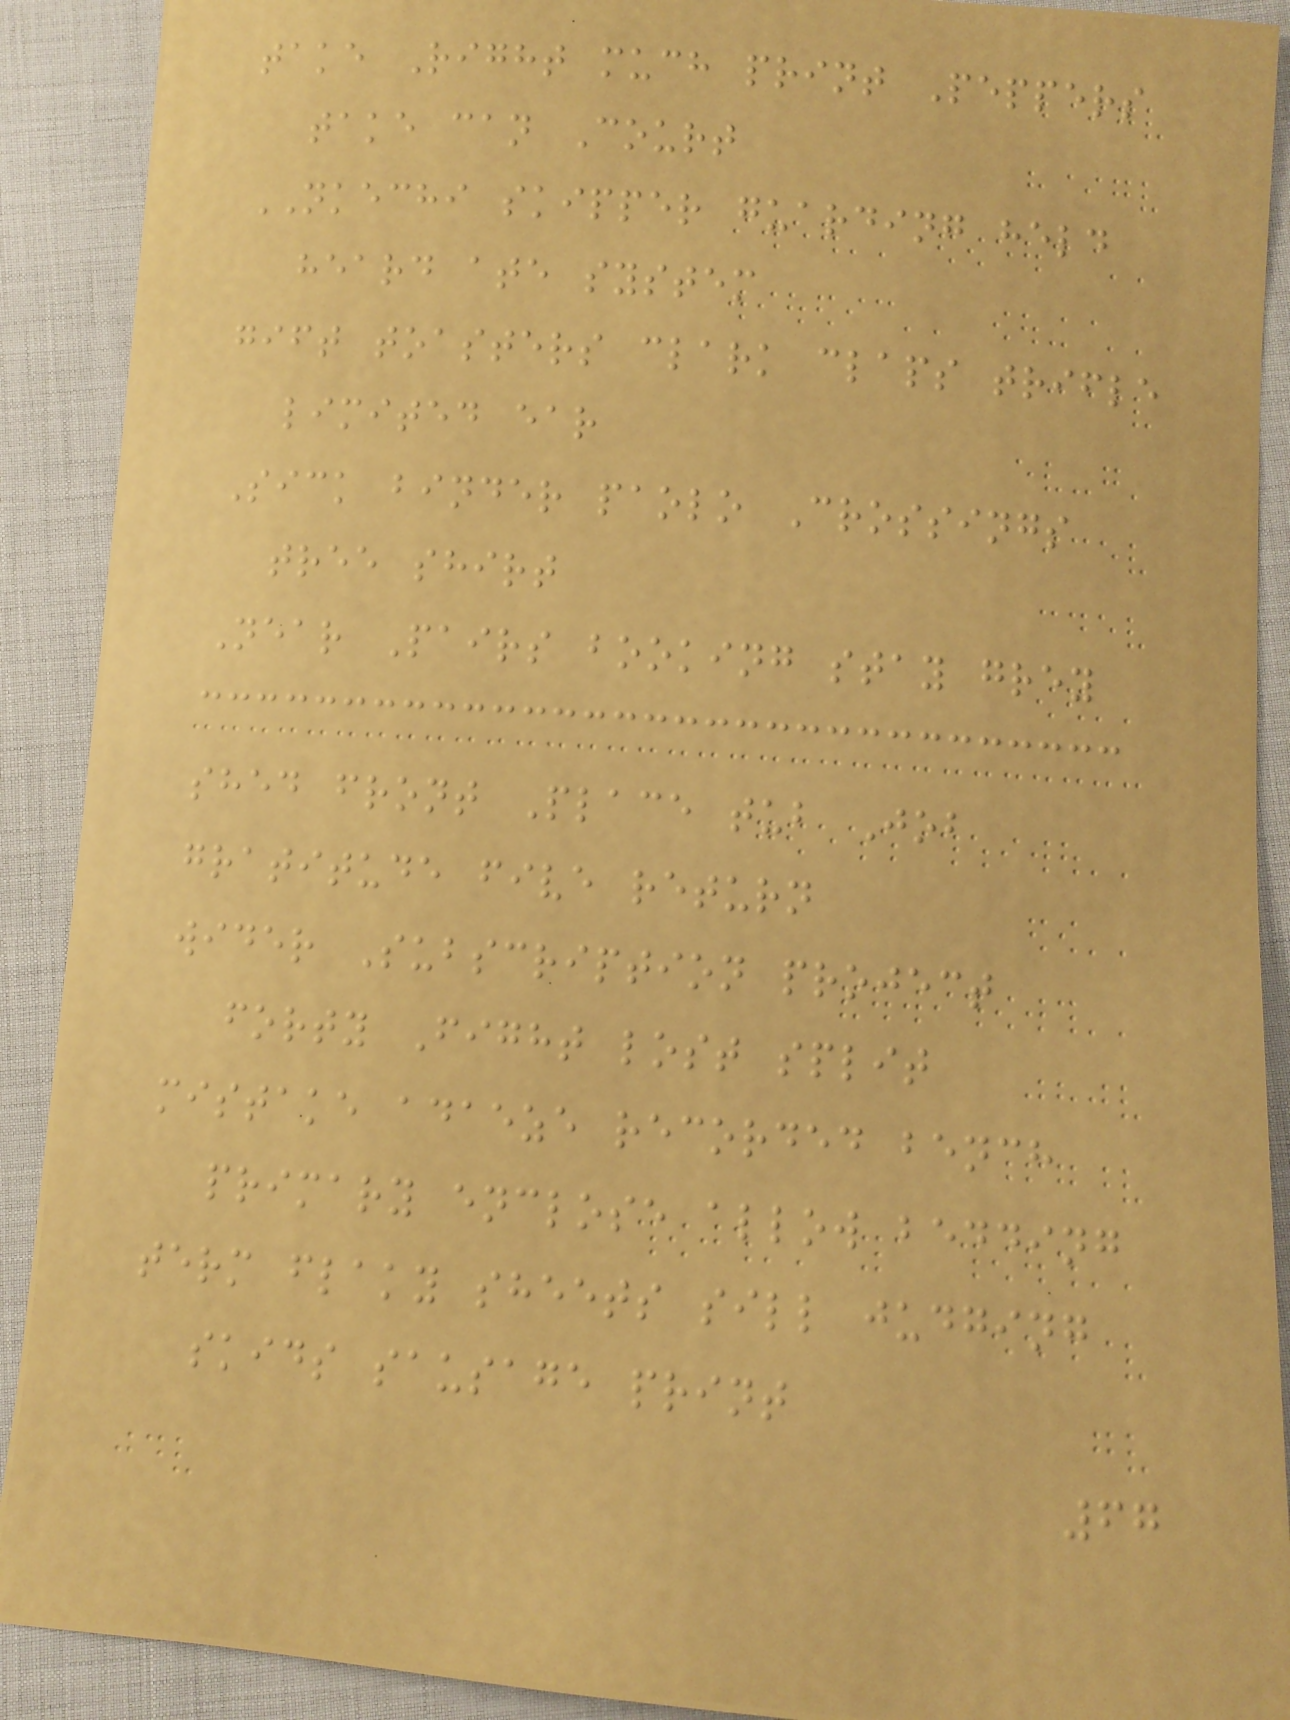take Right much print Peppers
take can Court
NKECHI skipper guarding held
heard ate system
gift toasters clark claps trifle
limited ear
Sick binder paolo Crossings
tree shirt
Near Pairs booking stay grey
shed front Place tub Job
gratitude five return
wider Subscription project
forty Fight lost split
mistake adaeze recorded bench
primary enclose allow bedding
term flaky sheets sill judging
skids sausage print
67
